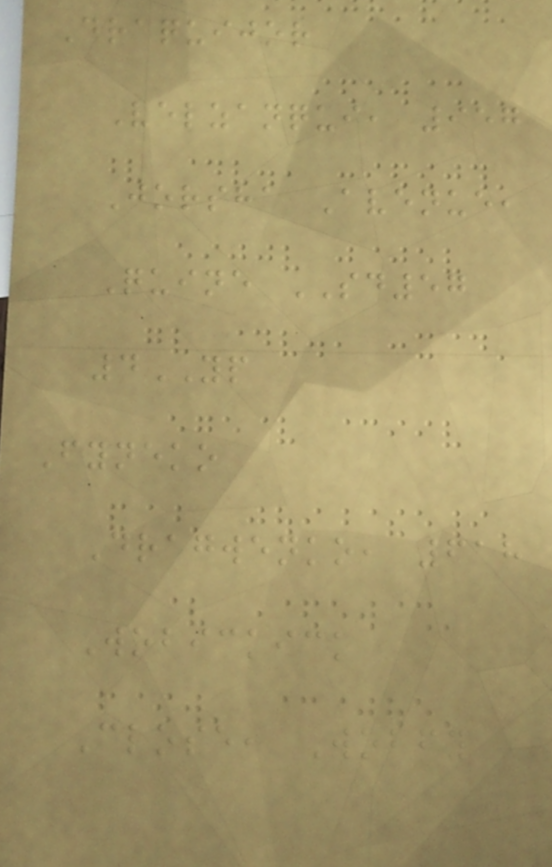Draquijor
Velzanqui, 957
Jorsha Avenue,
Quine SD57
4YP
Fyneko
Dragwenko, 618
Wobickick
Close, Wobfy
